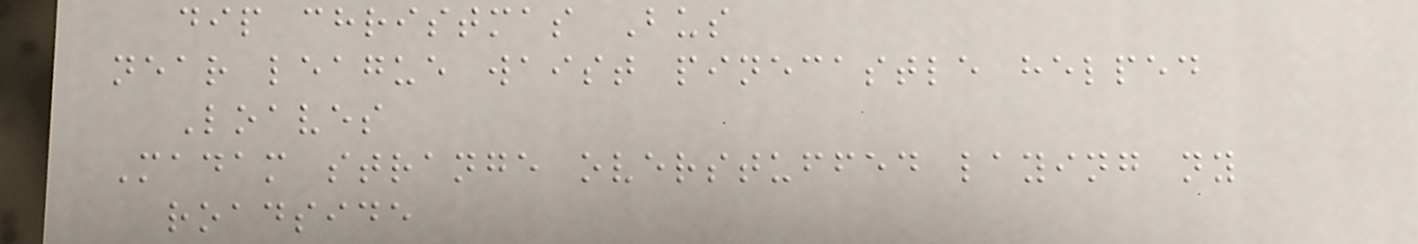dip christmas Bus
near league waist pinecastle helped
Loaves
Madam strange overstuffed laying ny
roadside
